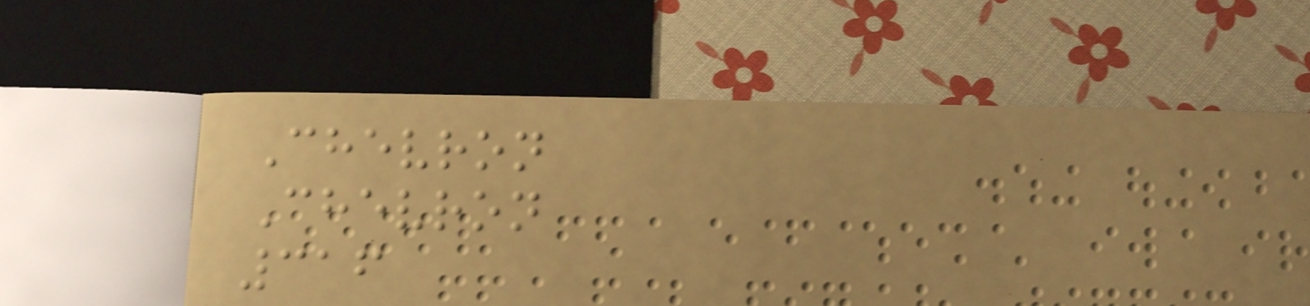Chevron
Chevron
316
